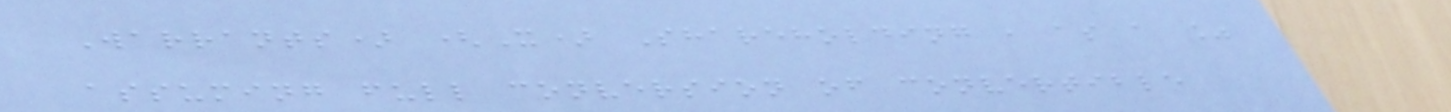Warrants) (X) Shareholding , as a %
assuming full conversion of convertible
